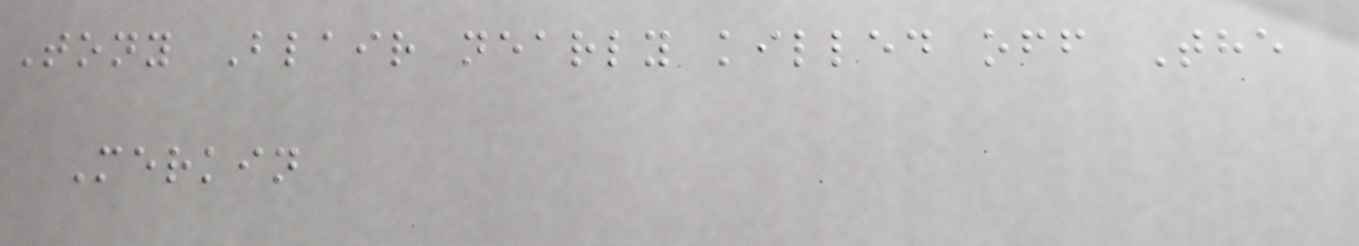Tony Blair nearly killed off The
Merkin
